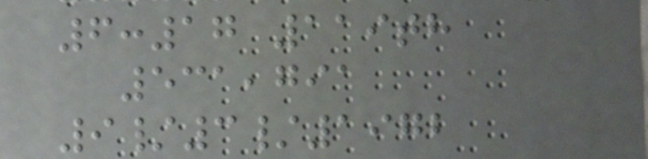6:17 119th
531,791
9/3/1972
